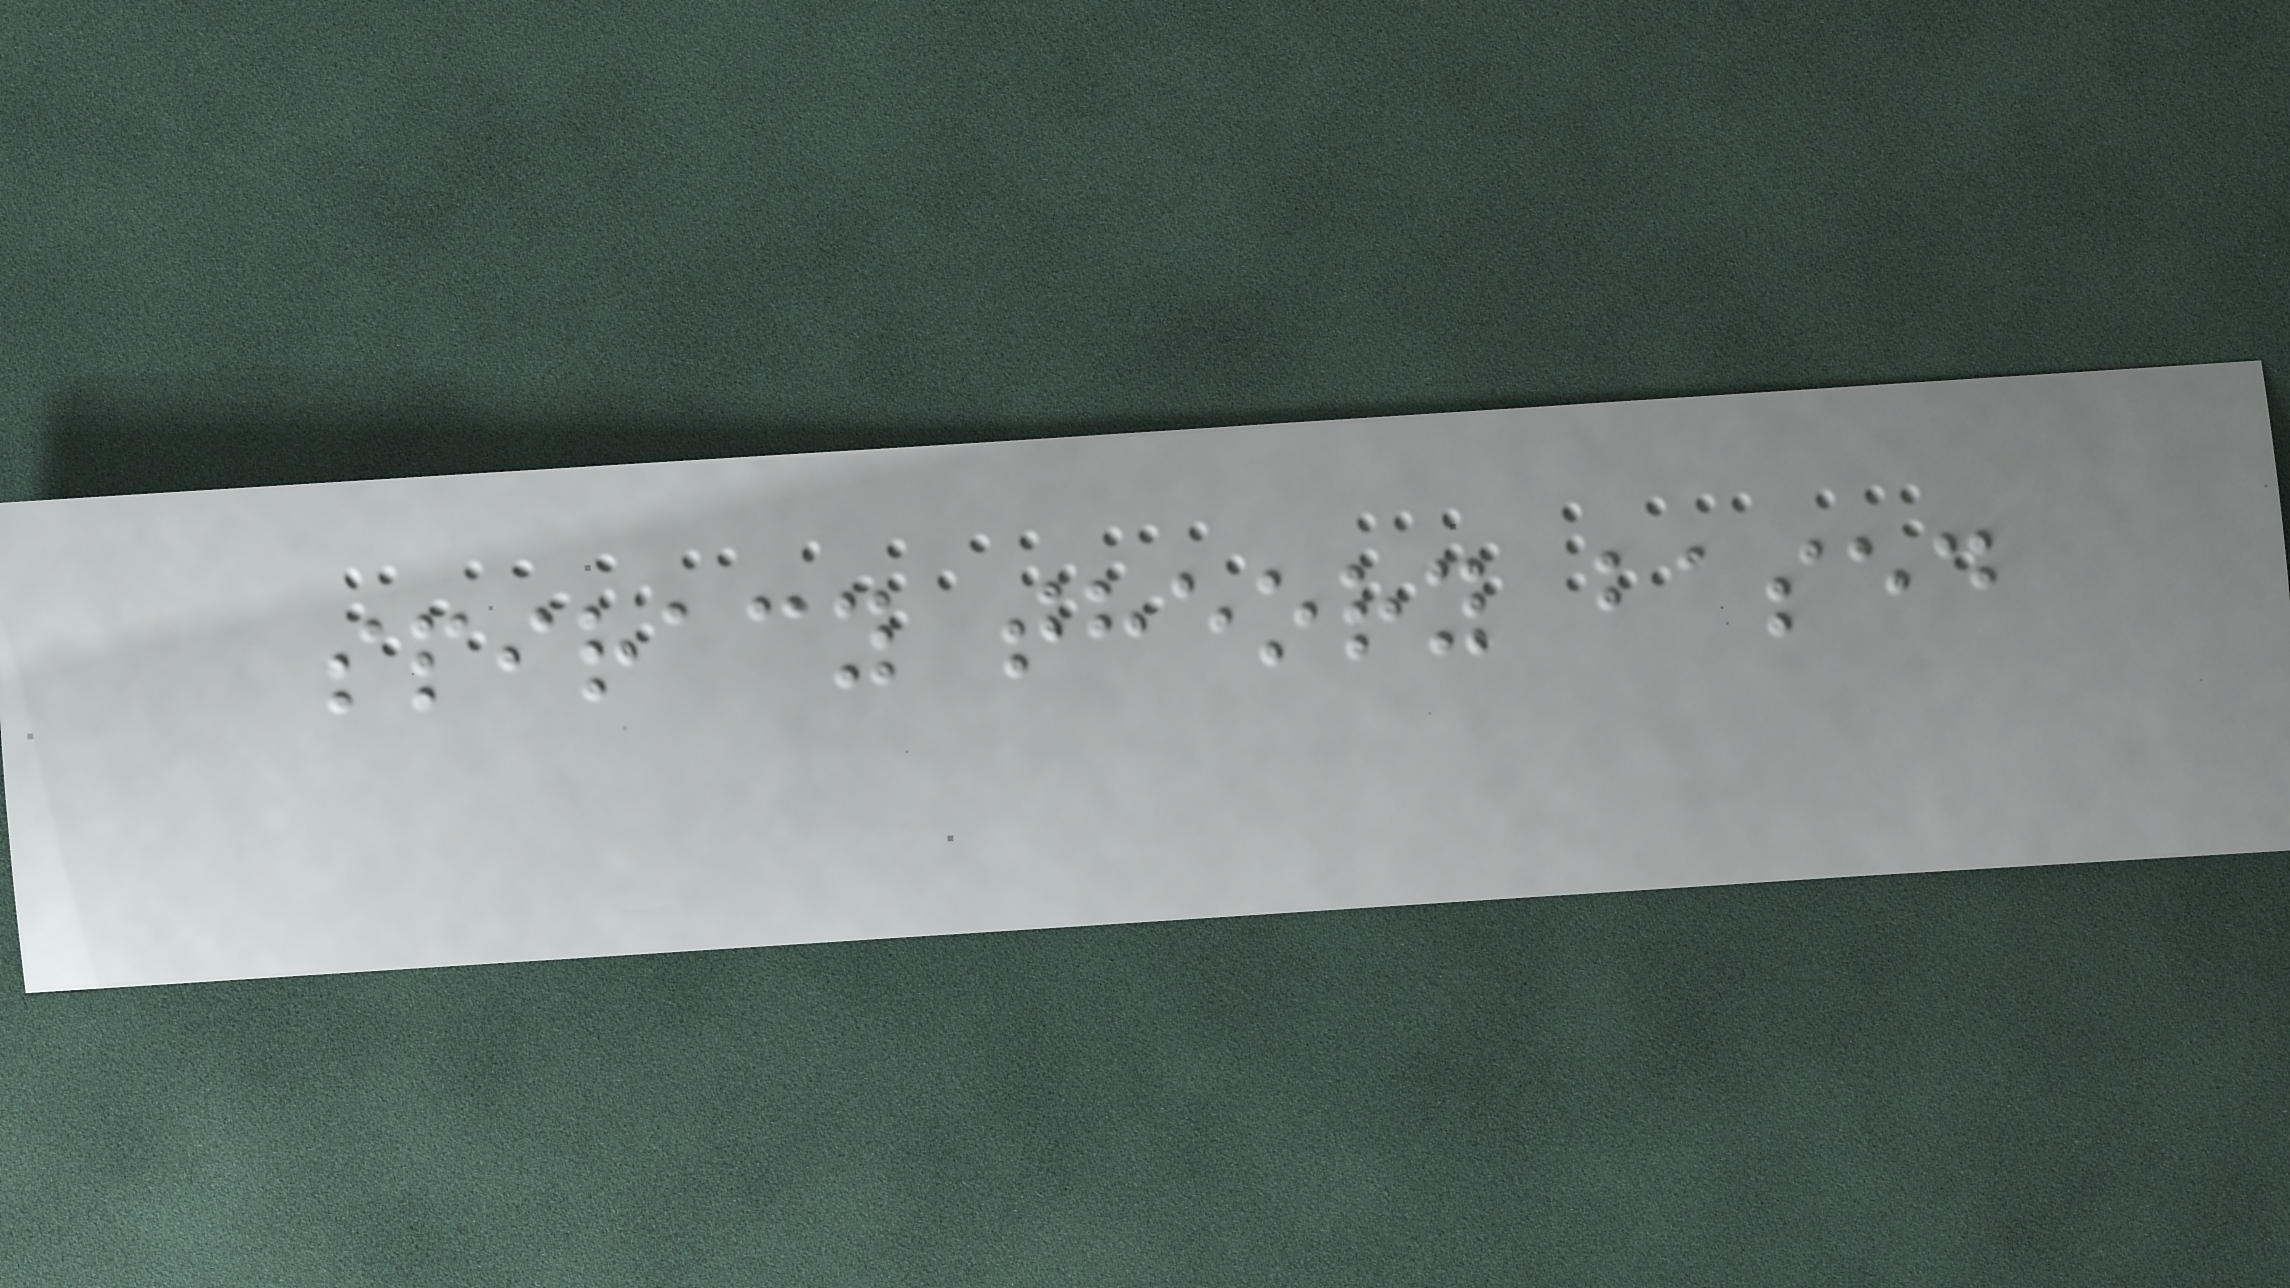spiracy theory based
